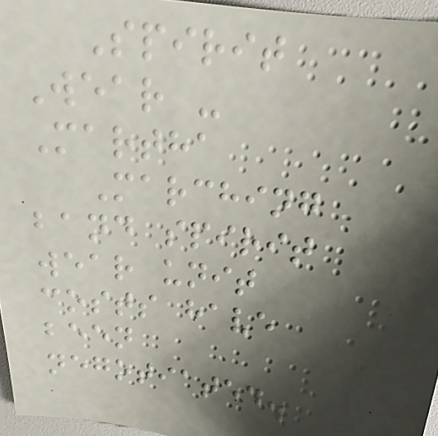Spirit
Wear -
Martha
Marching
band spirit
wear unit
costs have
been
negotiated.
